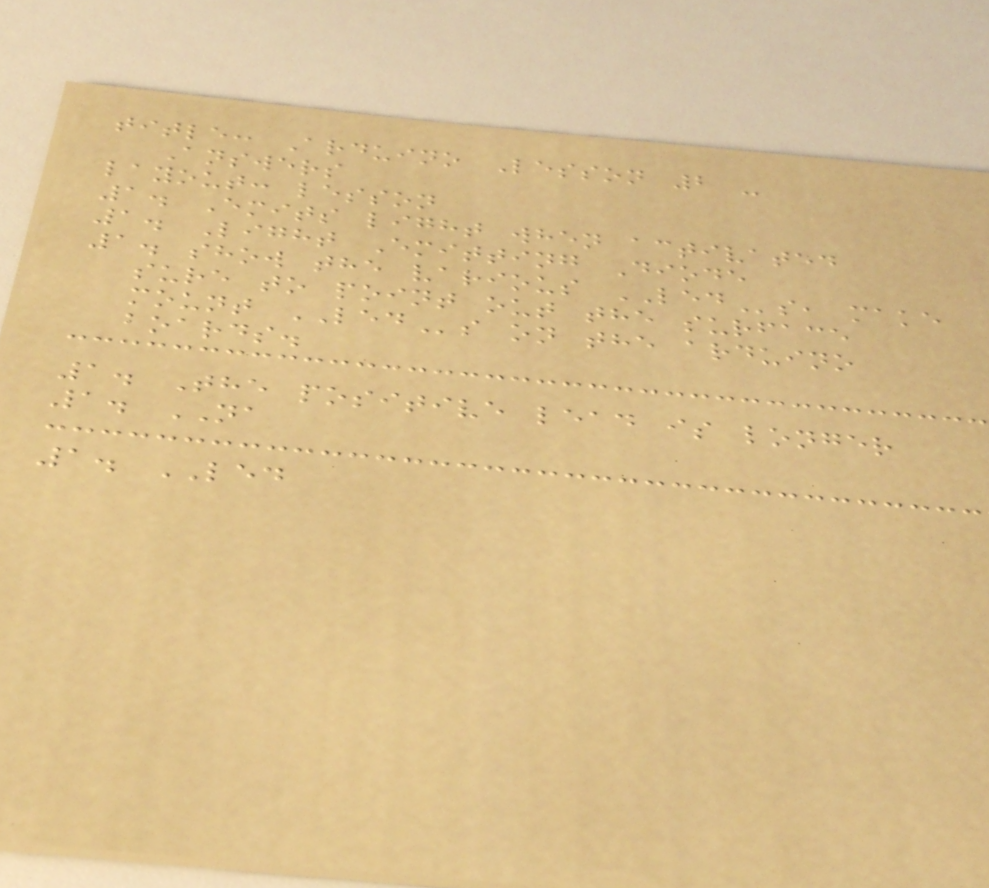title: Arduino Lesson 2 -
Answers
layout: lesson
1. Emits light when activated
1. Light Emitting Diode
1. show the various LEDs, make
sure to point out the surface
mount LEDs on the arduino
boards.
1. The positive lead is longer
1. NA
1. LED
